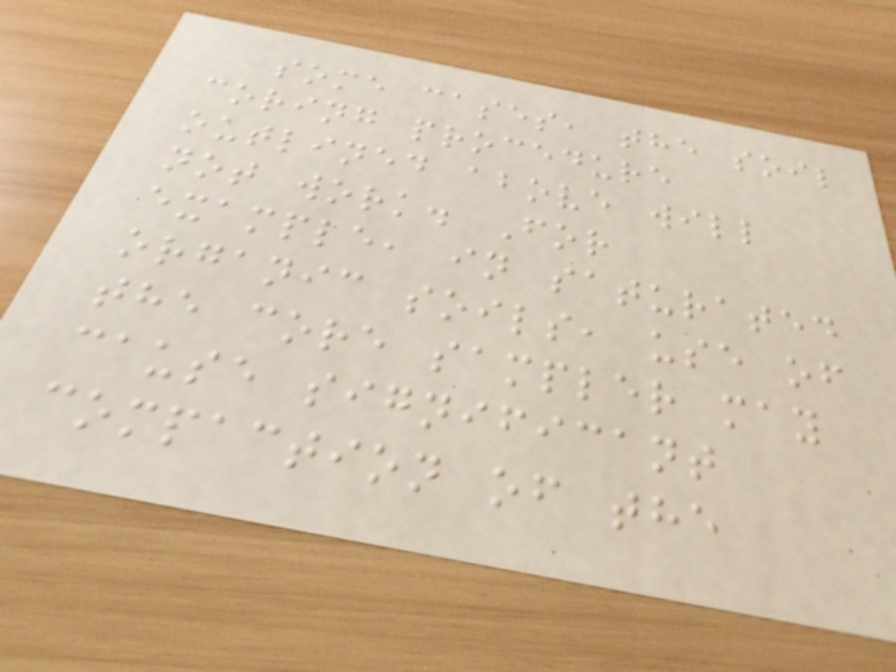some cases, the soil
coring procedure
outlined above will
not work. For
example, in saturated
organic soils, use of
the core sampler may
cause significant
compaction of the
